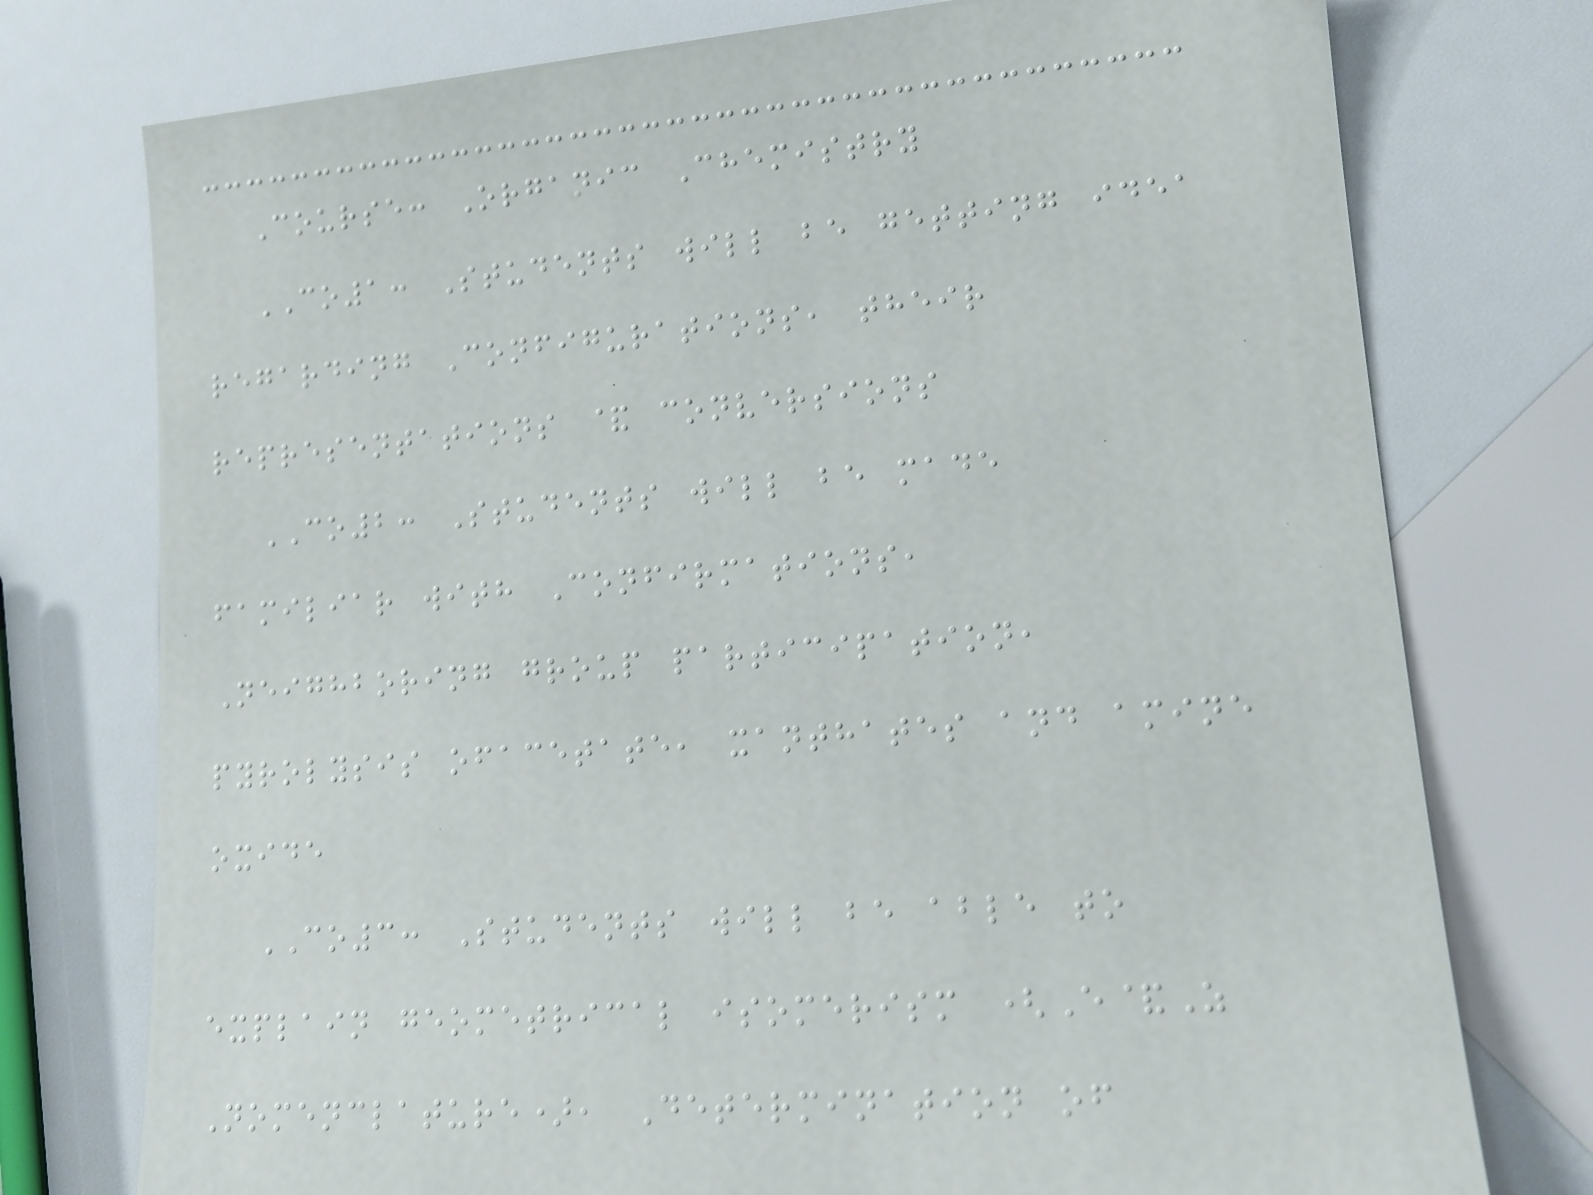Course: Organic Chemistry
CO1: Students will be getting idea
regarding Configurations, their
representations & conversions
CO2: Students will be made
familiar with Confirmations,
Neighboring group participation,
pyrolysis ofacetate, xanthates and amine
oxide
CO3: Students will be able to
explain geometrical isomerism (E&Z
Nomenclature), Determination of
